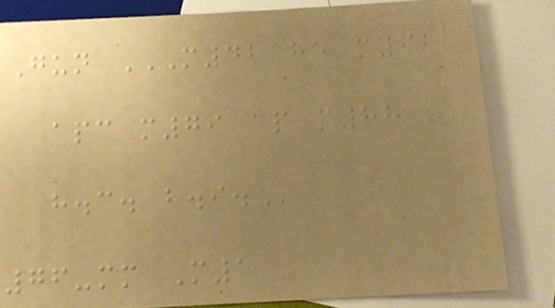Gun M42 HE M62
APC M79 AP M88
H.C. B.I.
76-mm M1
